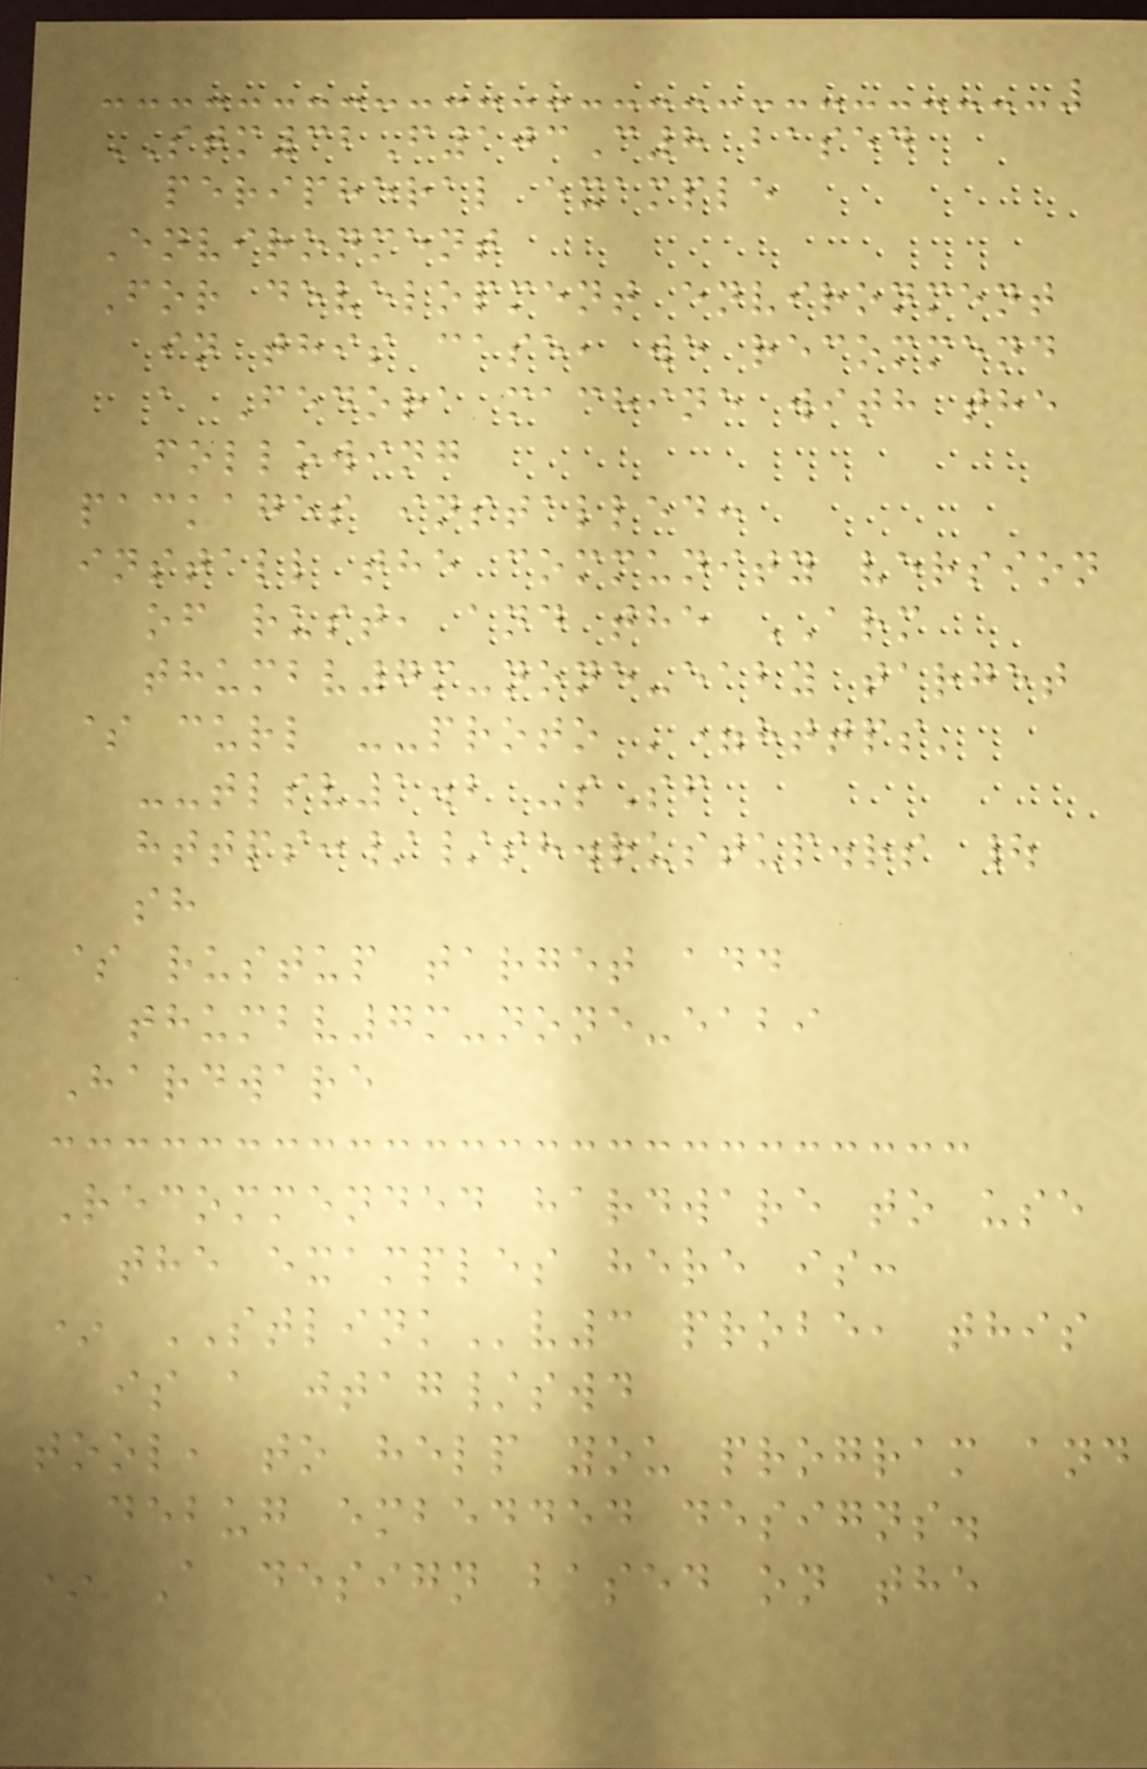STM32F103C8 based
peripheral example
Environment
For development environment
in this case, we recommend
a Fedora machine with the
following
packages installed:
install the community version
of rust, and the ARM
thumbv7m-none-eaby target
$ curl --proto '=https'
--tlsv1.2 -sSf
https://sh.rustup.rs |
sh
$ rustup target add
thumbv7m-none-eabi
Hardware
Recommended hardware to use
the examples here is:
* STLINKv3 probe, this
is a jtag/swd
tool, to help you program and
debug embedded designs.
* A design based on the
